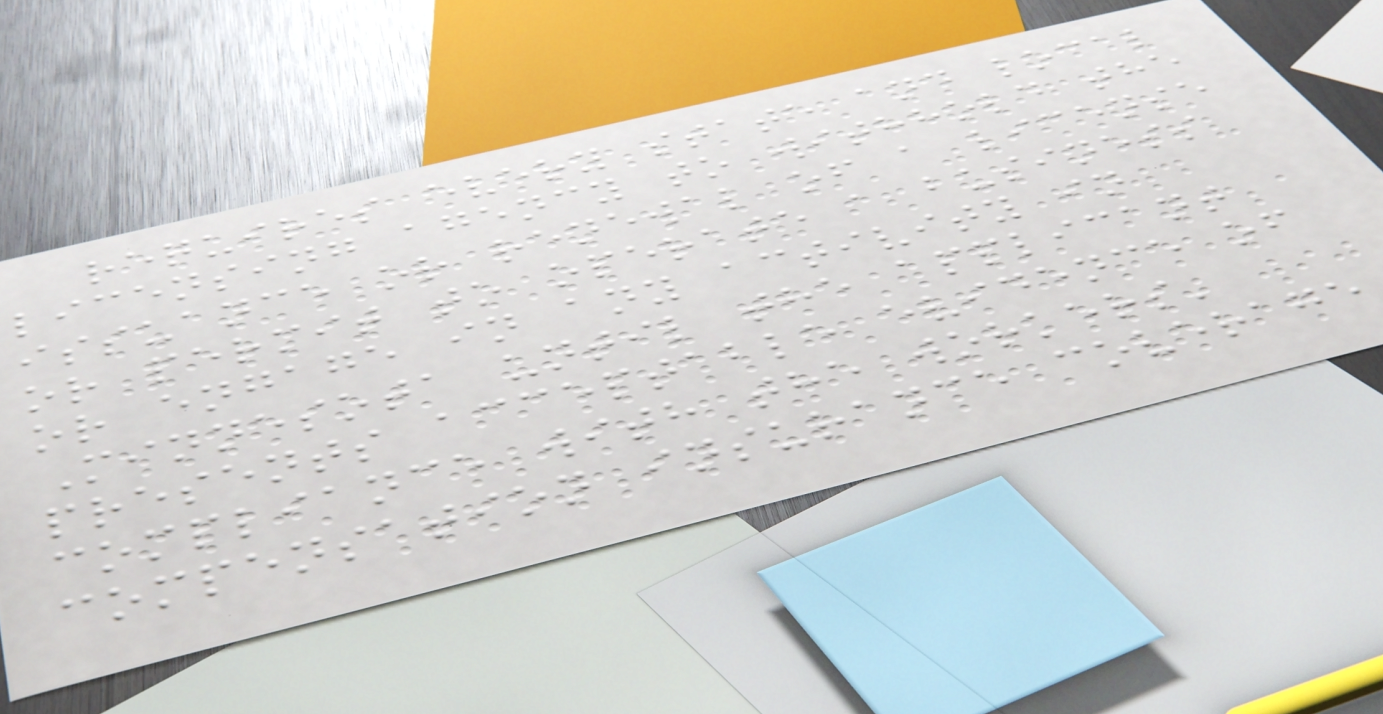requires every state and local
licensing agency to withhold the
issuance or renewal of a license
or permit to operate a business
or engage in any activity in
Minnesota until the applicant
presents acceptable evidence of
compliance with the workers'
compensation insurance coverage
